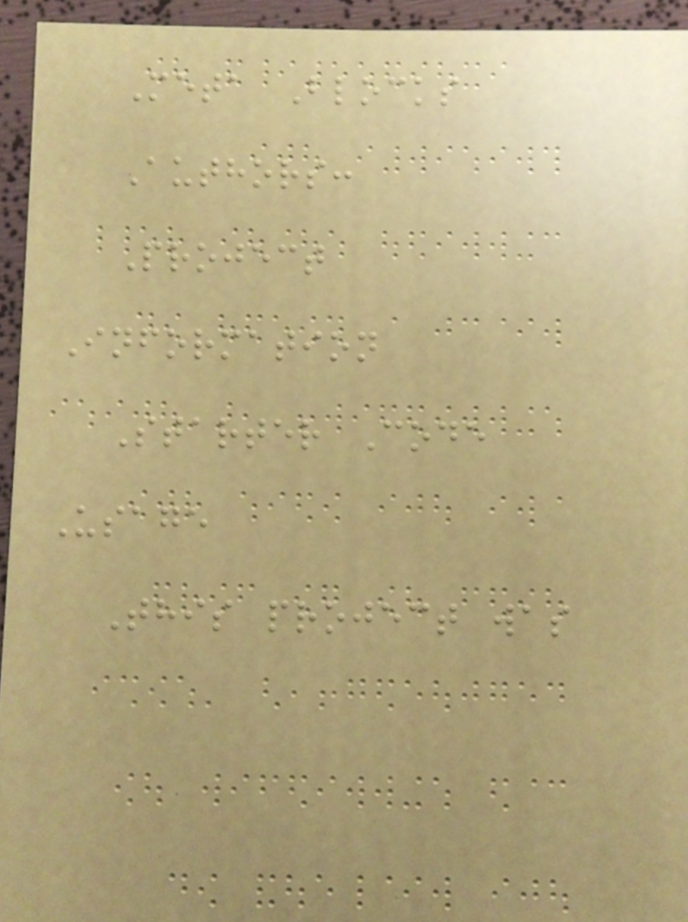Meta Blocks
Authors:
Project
Information
Starter Code
Usage
This project was
